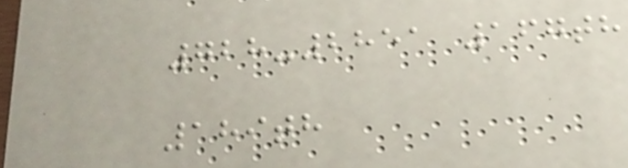728-2851 167th
189th
